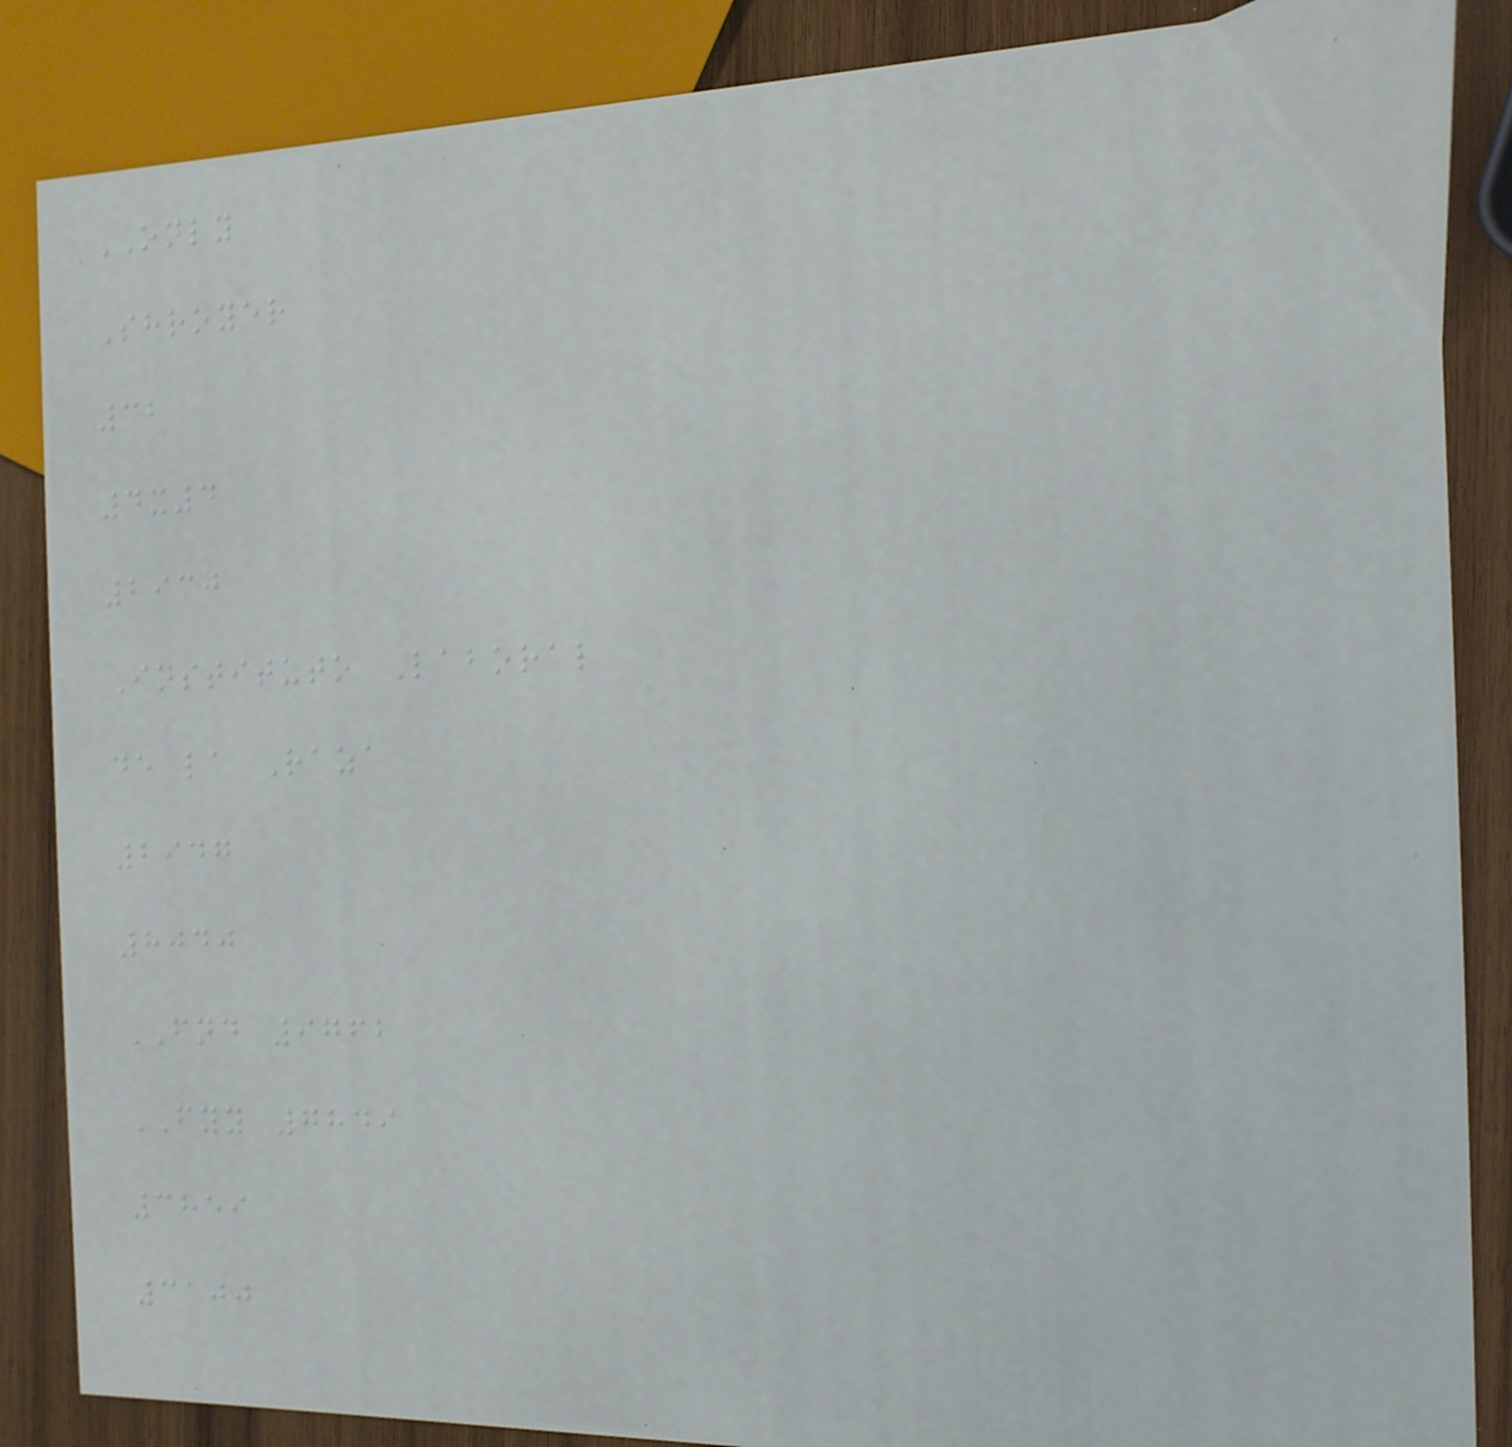ONLY
Shroyer
32
4x4
2930
Instituto Laboral
de la Raza
2947
8040
FND 9762
FYY 7849
3859
3100
